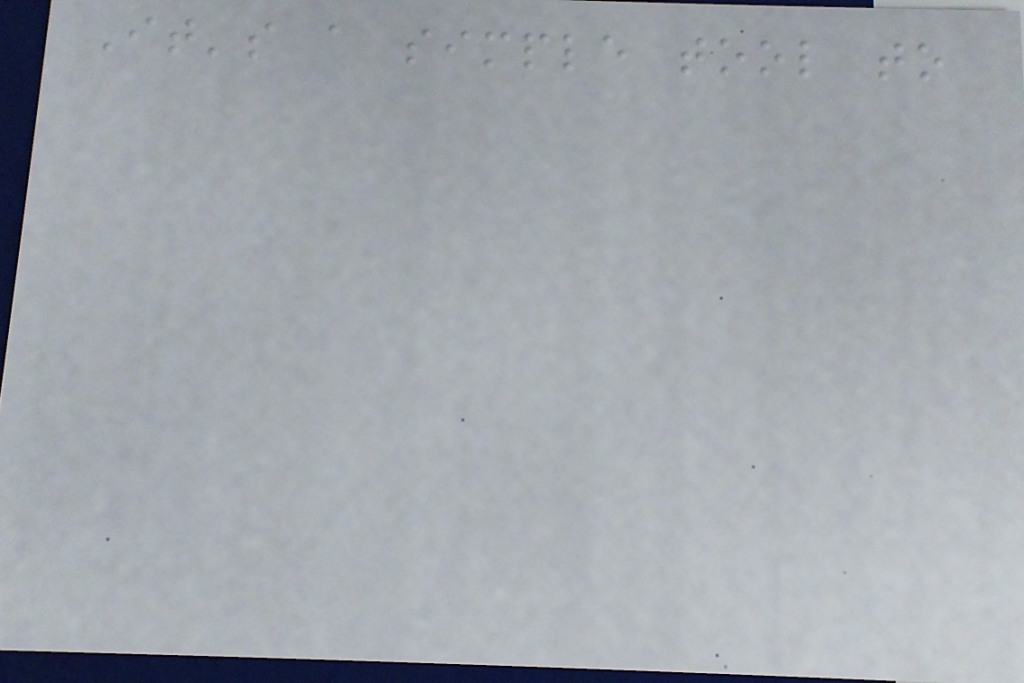It's a simple tool to
